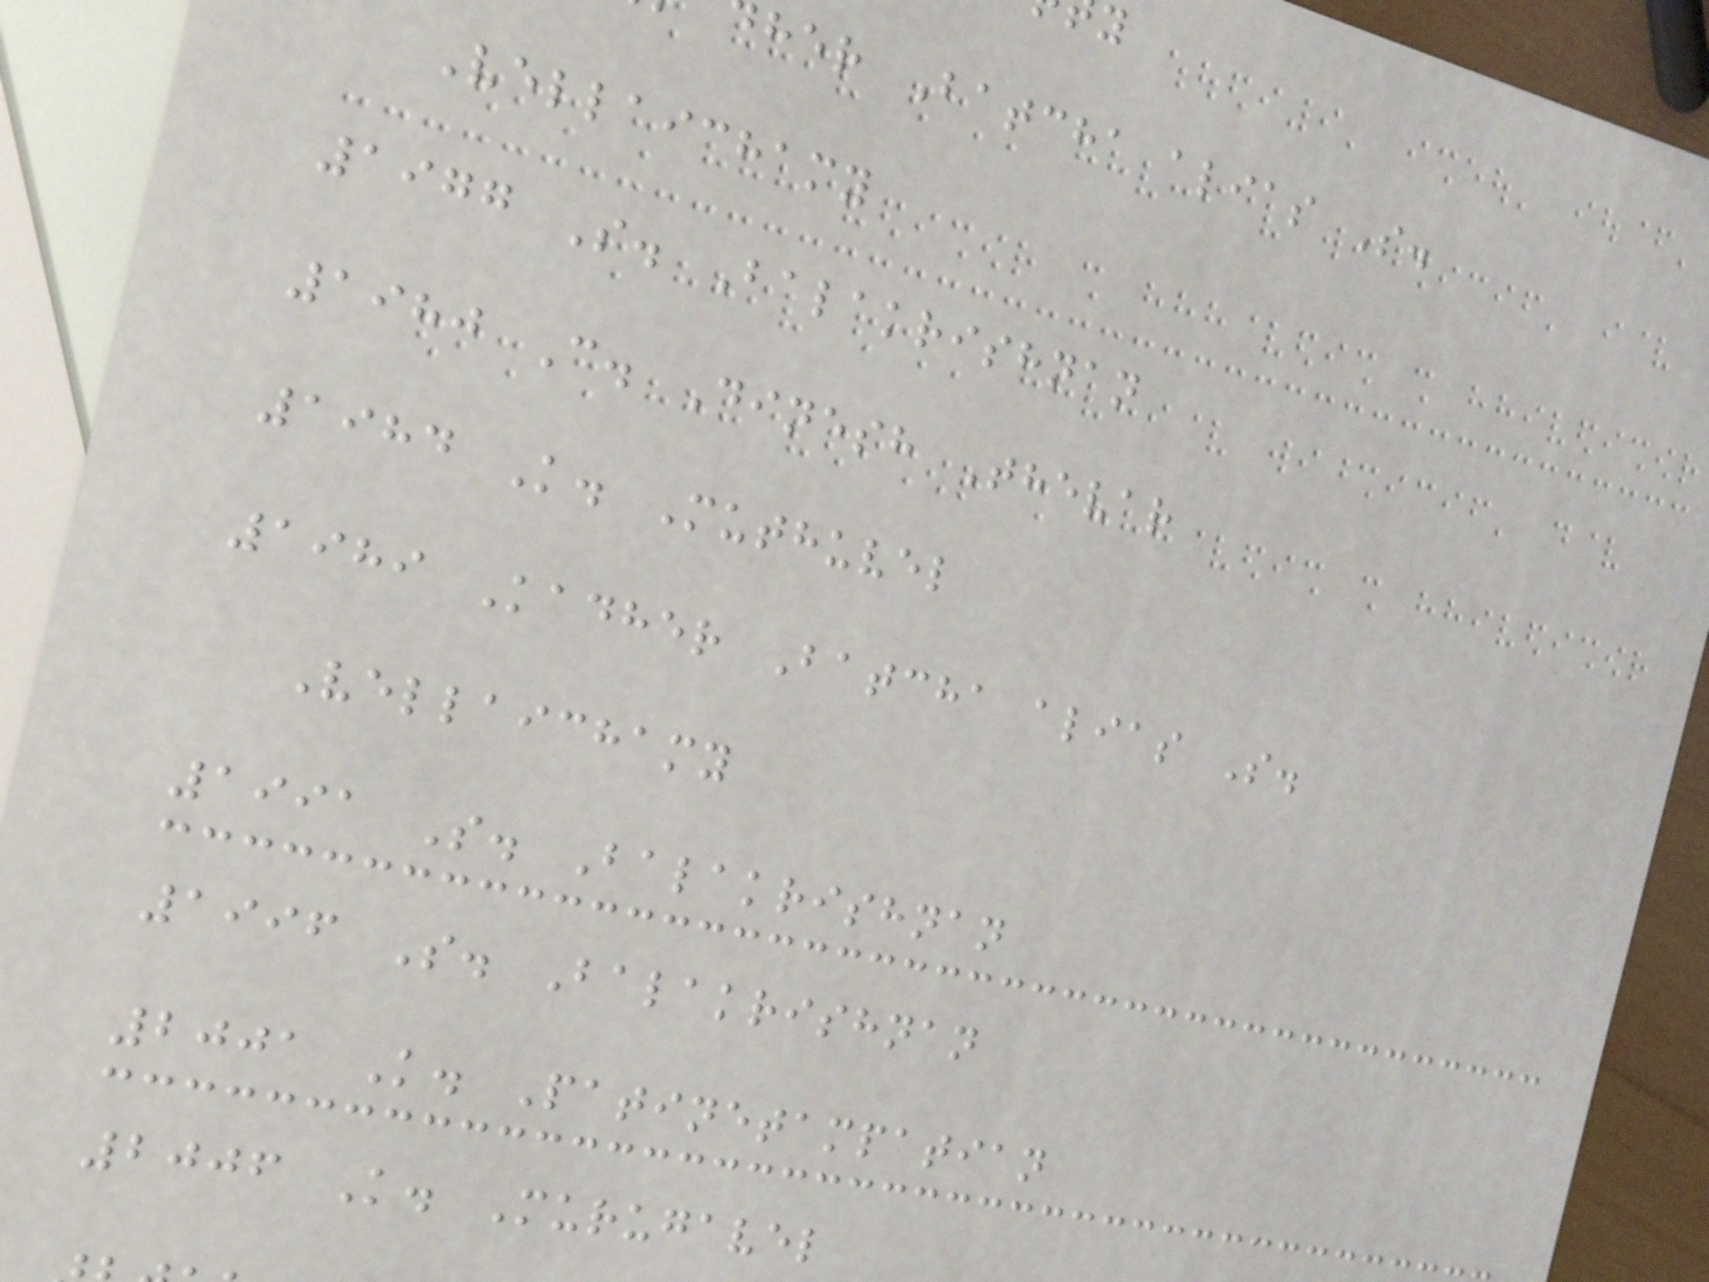her Batcha alias S.
Vellaichamy
1977 S. Balakrishnan
1980 C. Dinesh Thevar
1984 K. Muthuvel
1989 Kadher Batcha alias S.
Vellaichamy
1991 S. Balakrishnan
1996 S. Balakrishnan
2001 K. Patinetampatian
2006 K. Murugavel
